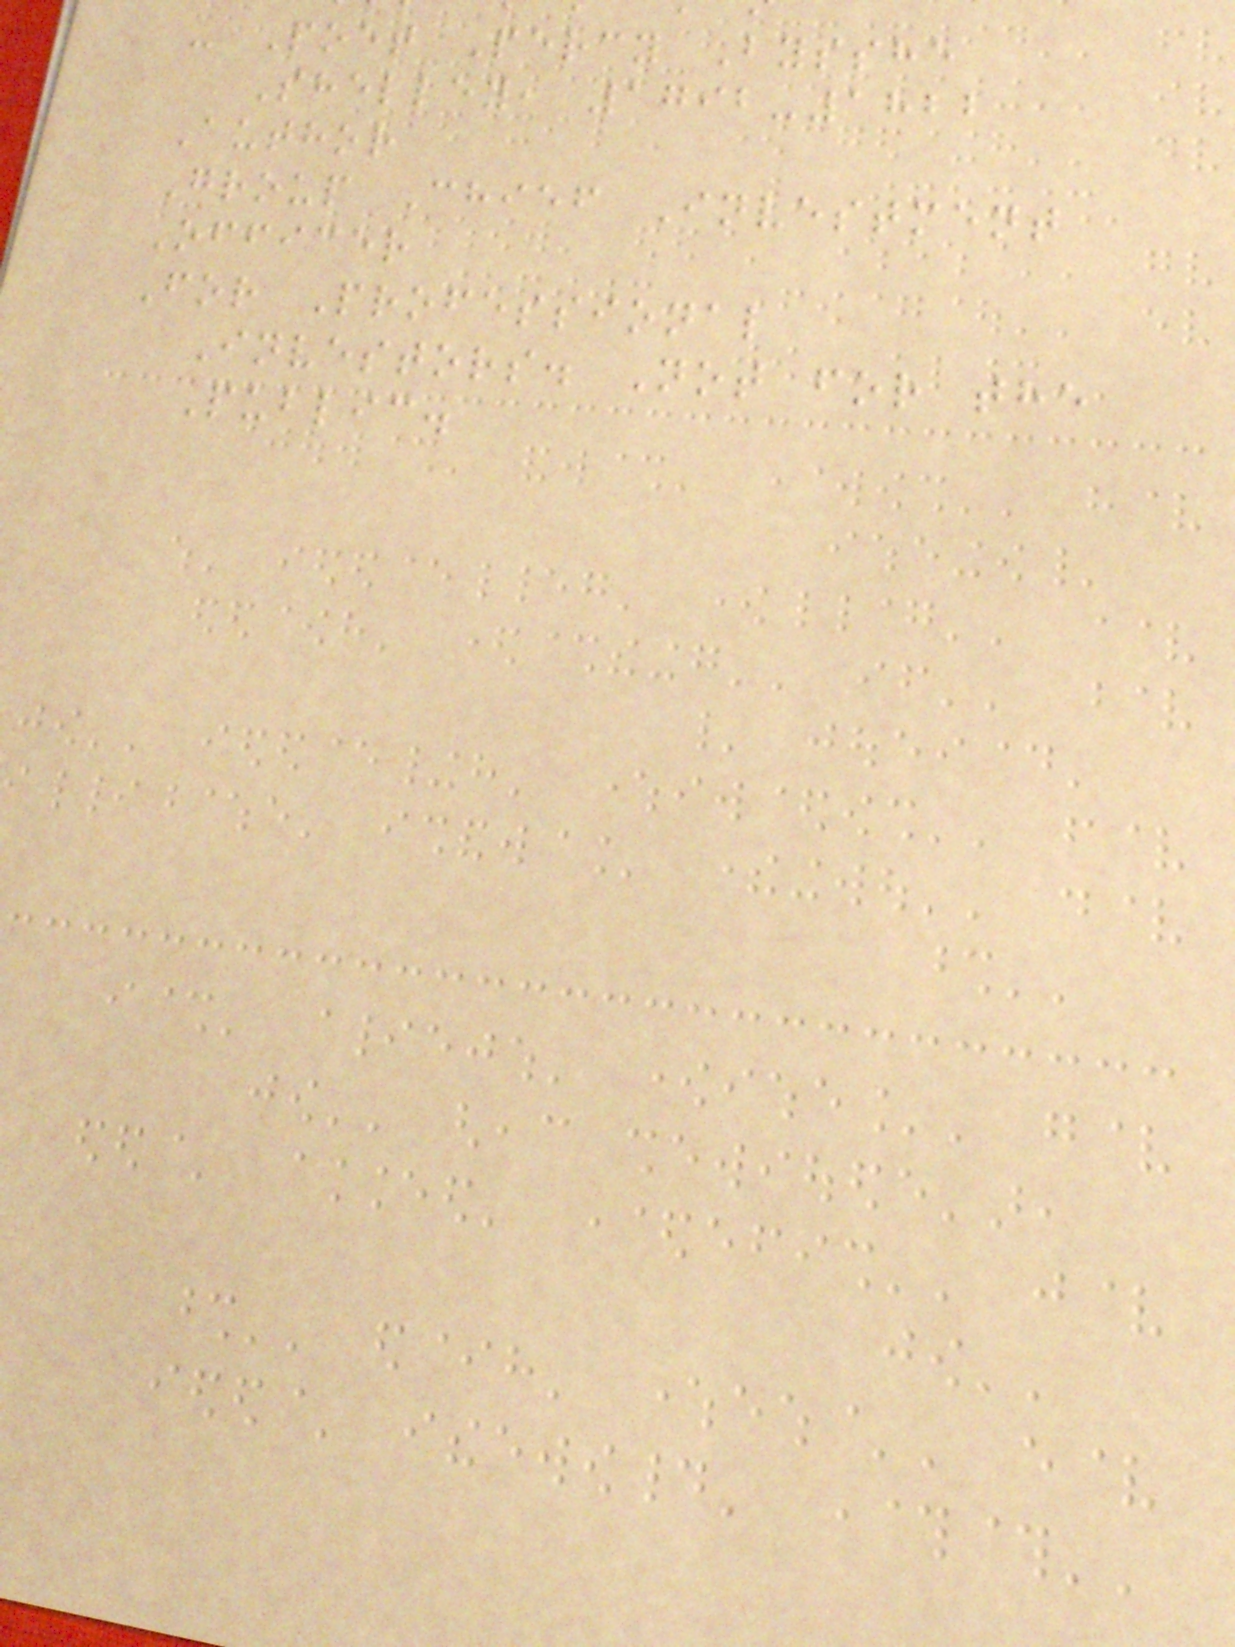- Poet Percy Bysshe
Shelley, 1792-1822
Author
Group Chief Investment
Officer
For Professional
Investors. Not for the
Public.
